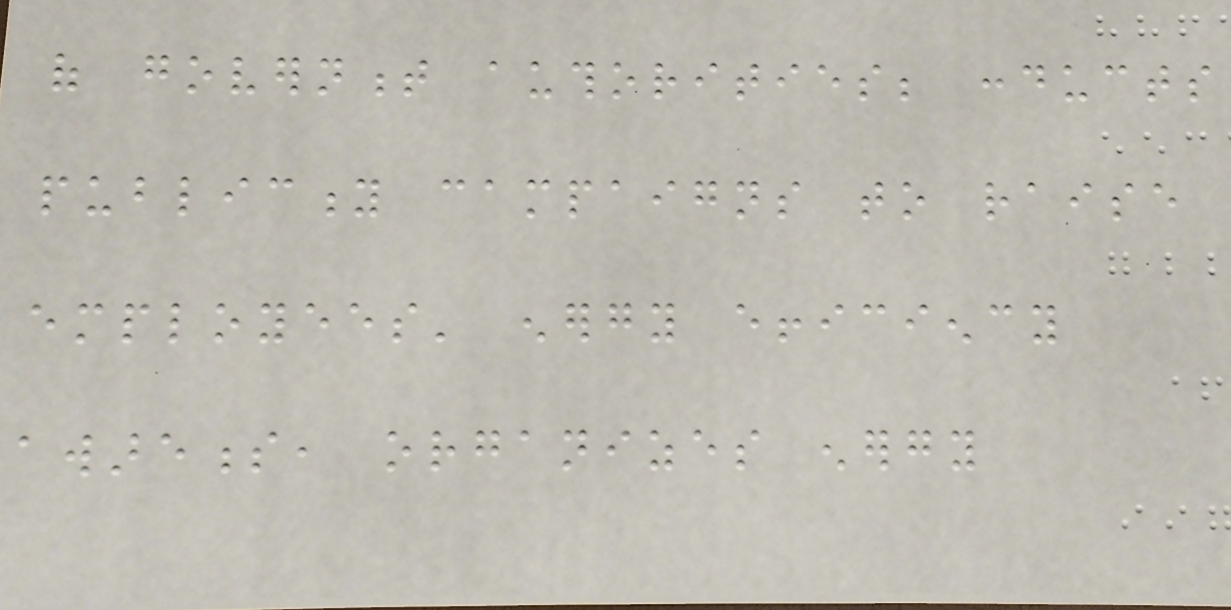of government authorities; conducts
publicity campaigns to raise
employees' energy efficiency
awareness, organizes energy
